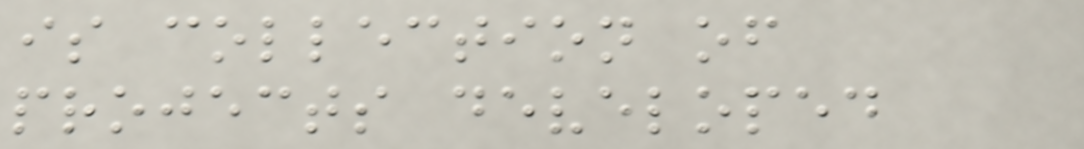is collection of
projects developed
